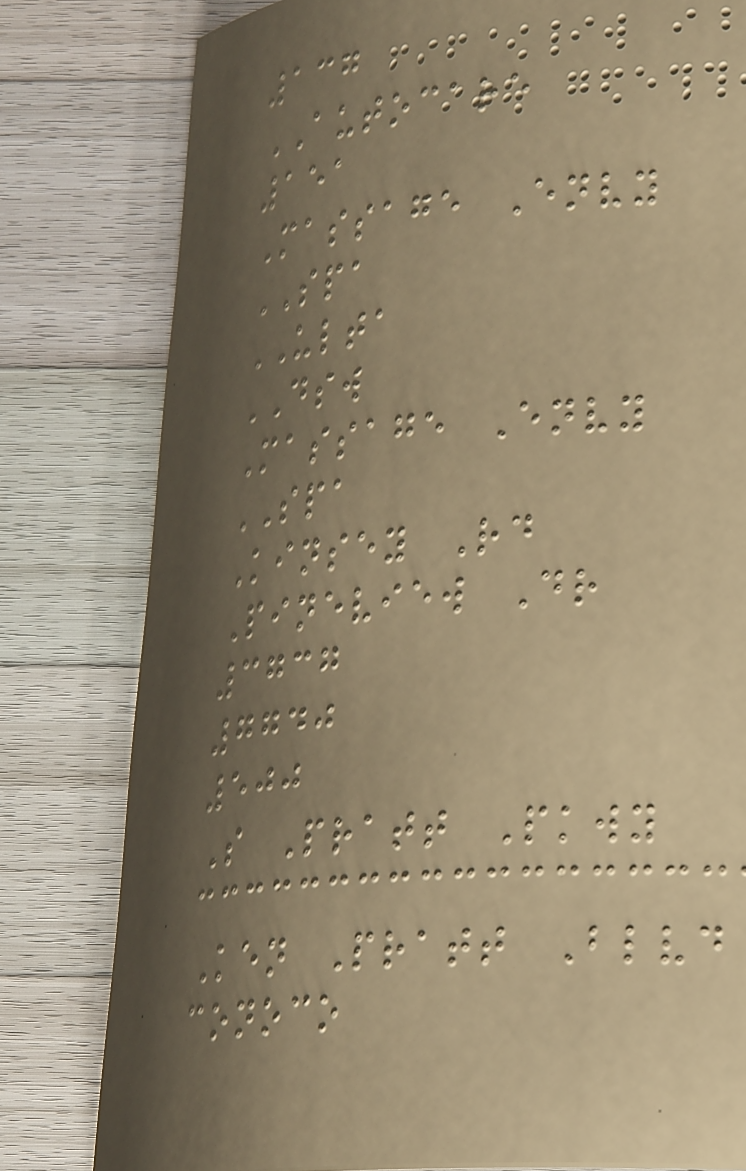137
AUTOCARE
151
Massage Envy
SPA
ULTA
DSW
Massage Envy
SPA
Kinsey Rd
Pineview Dr
3737
7740
500
S Pratt Pkwy
Ken Pratt Blvd
conoco
